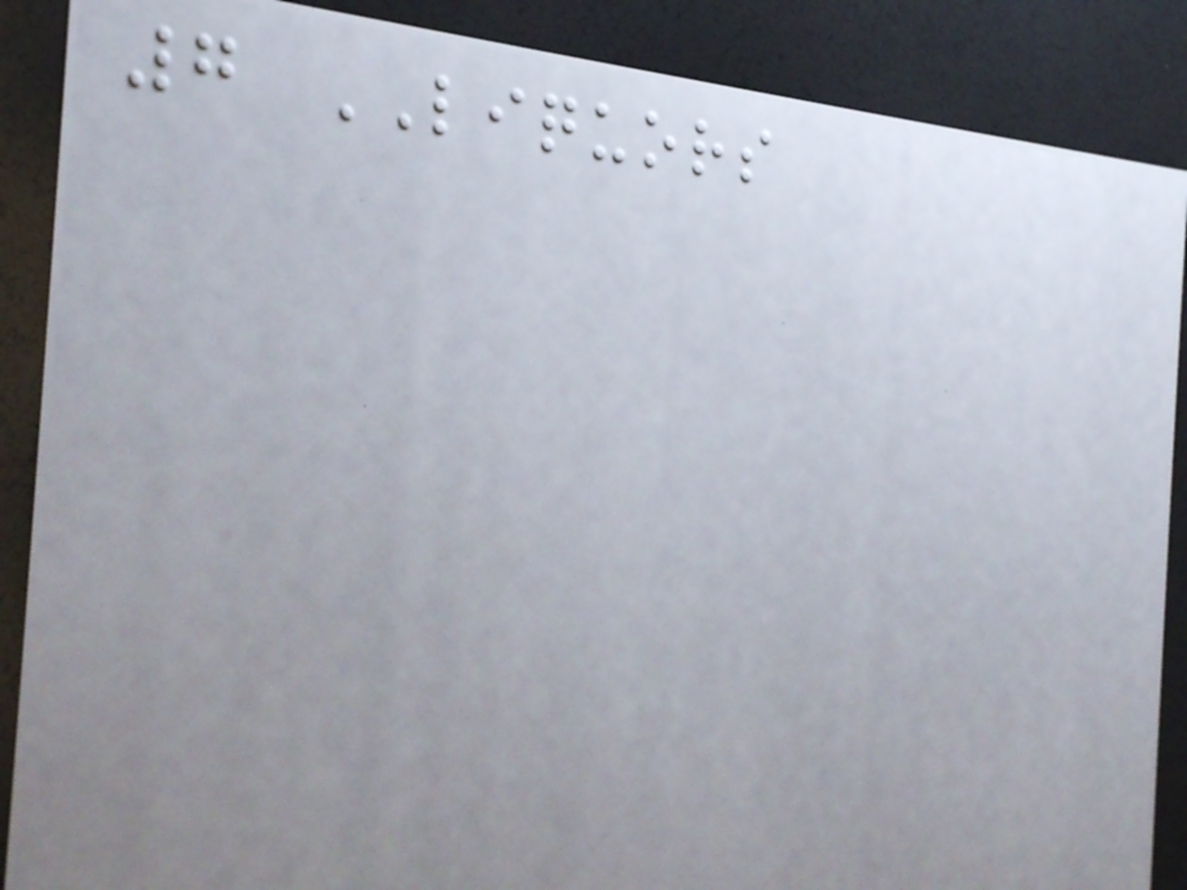7 LIQUORS
